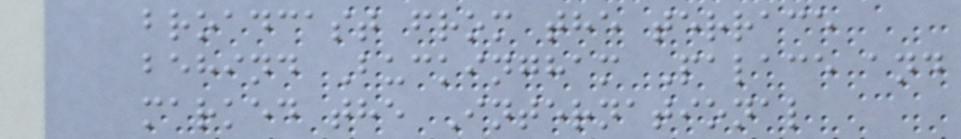broadcast from the terrace
behind Buckingham Palace and
marked the International
